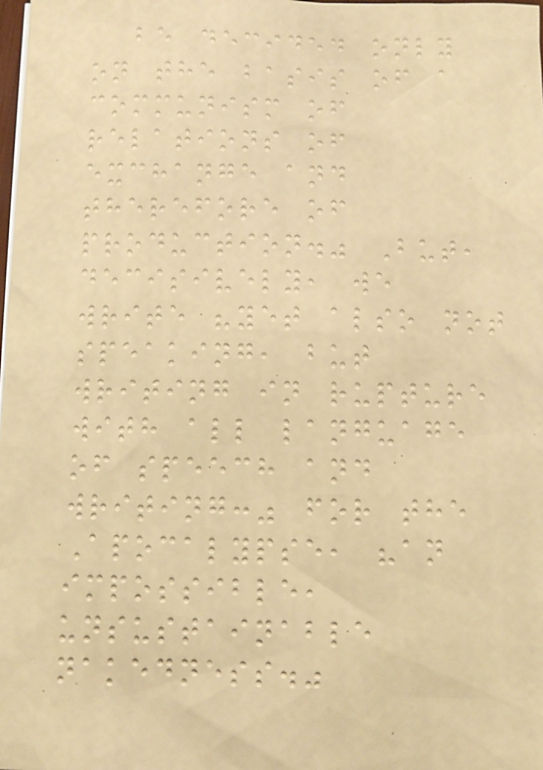be decided only
on the basis of a
communism of
relations of
exchange and
therefore of
production." But,
decisively, we
write "yet also not
speaking, but
writing in rupture
with all language
of speech and
writing:" for the
Apocalypse, "an
impossible,
unsustainable
nakedness."
